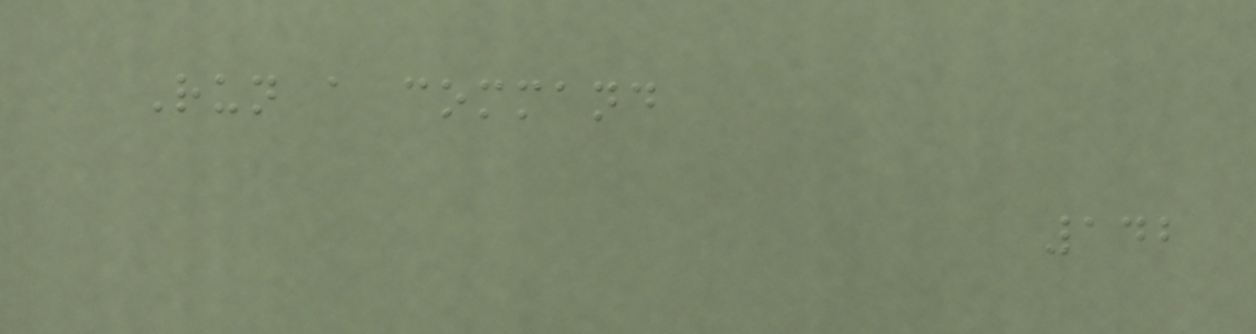Run a command
142
